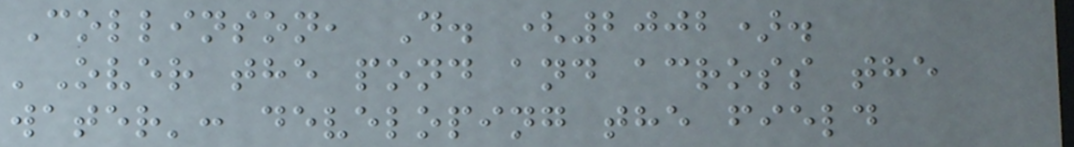Collinson, D. (2002).
'Over the pond and across the
water': developing the field
